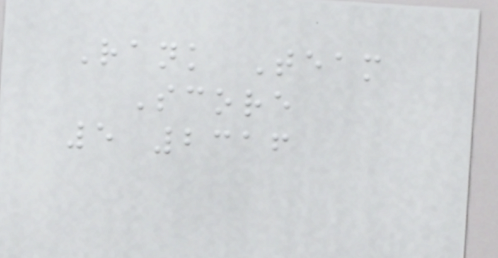Rank Team
Score
5 2316
